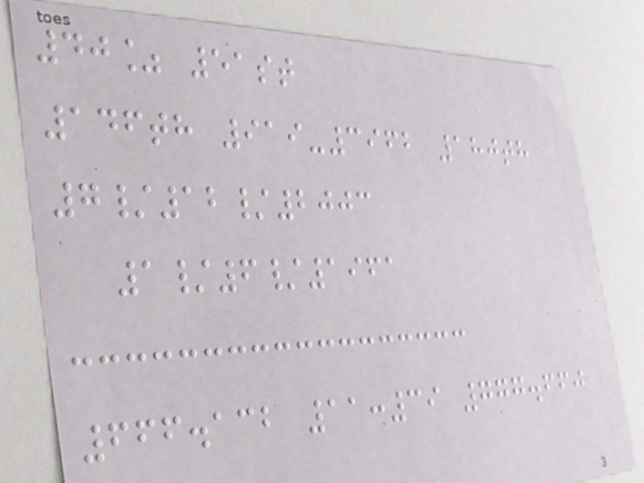40% 51st
146th 919-3962 180th
7/12/2003
1/6/1961
666.132 11:39 777.660
